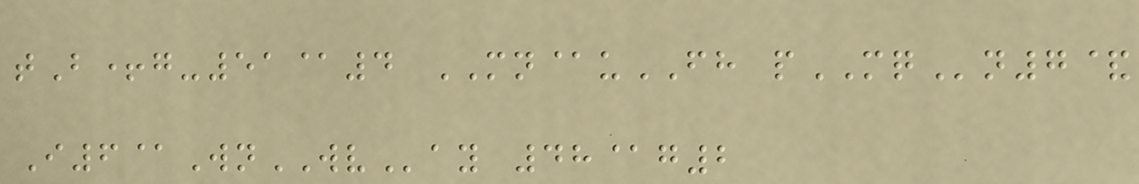tB+g-51@4 MN@uFH pMQn7&
I6@WnWVay 48@g2
